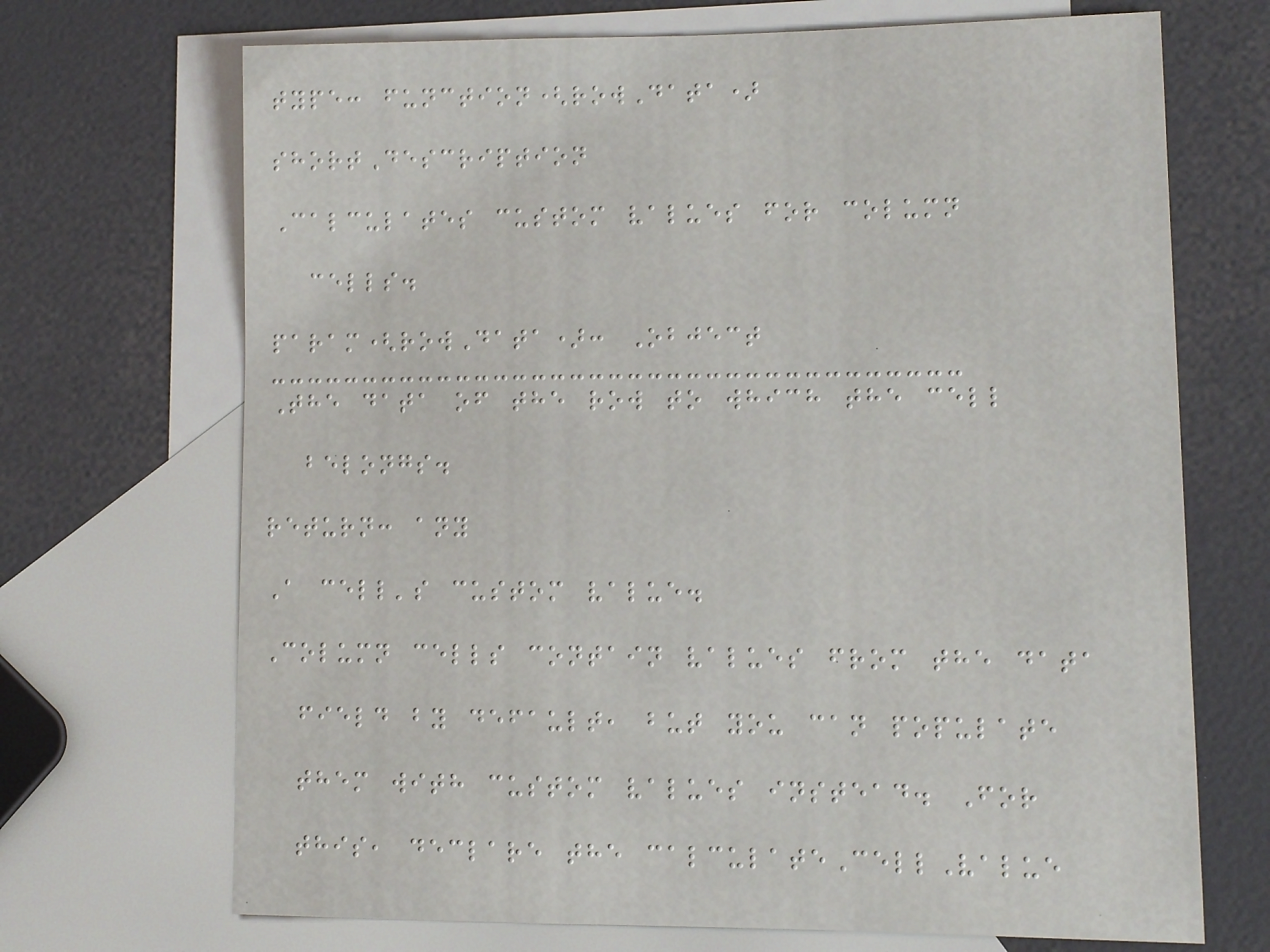type: function(rowData)
shortDescription
Calculates custom values for column
cells.
param(rowData): Object
The data of the row to which the cell
belongs.
return: any
A cell's custom value.
Column cells contain values from the data
field by default, but you can populate
them with custom values instead. For
this, declare the calculateCellValue
